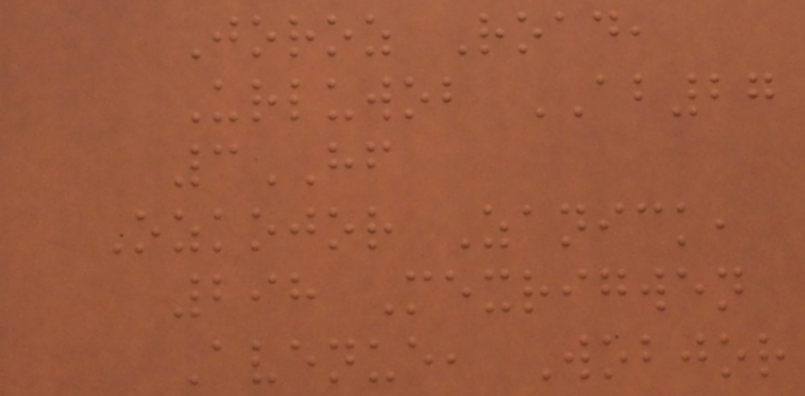Joroz Road,
Urluwob AB27
3HF
Ozkojor Zanick,
298 Mexrigwen
Avenue, Wobjor
